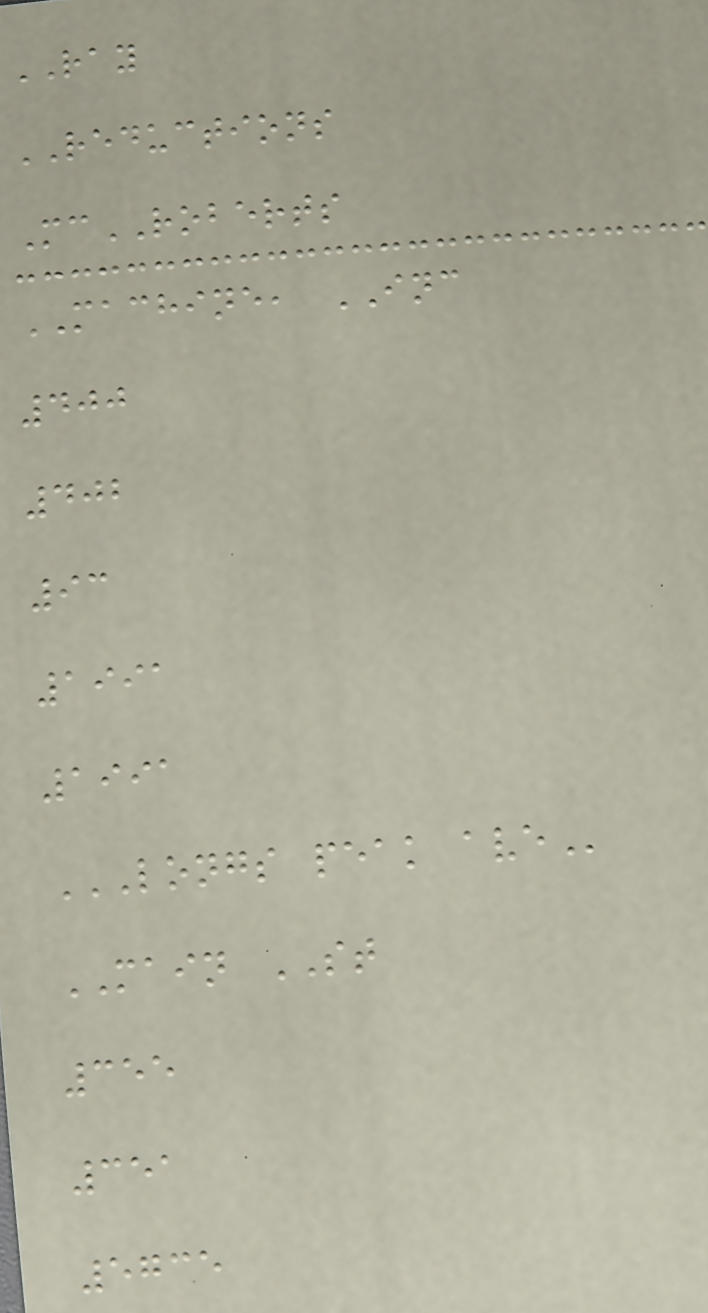RAY
REDUCTIONS
McROBERTS
MACHINE, INC
400
402
93
1991
1991
LONGS PEAK AVE
MAIN ST
355
351
5735
